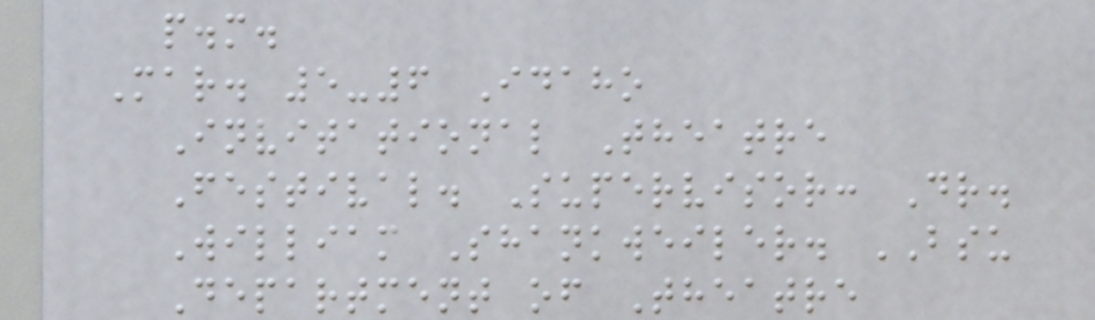p.m.
Mar. 5-6 Idaho
Invitational Theatre
Festival. Supervisor: Dr.
William Shankweiler. BSU
Department of Theatre
